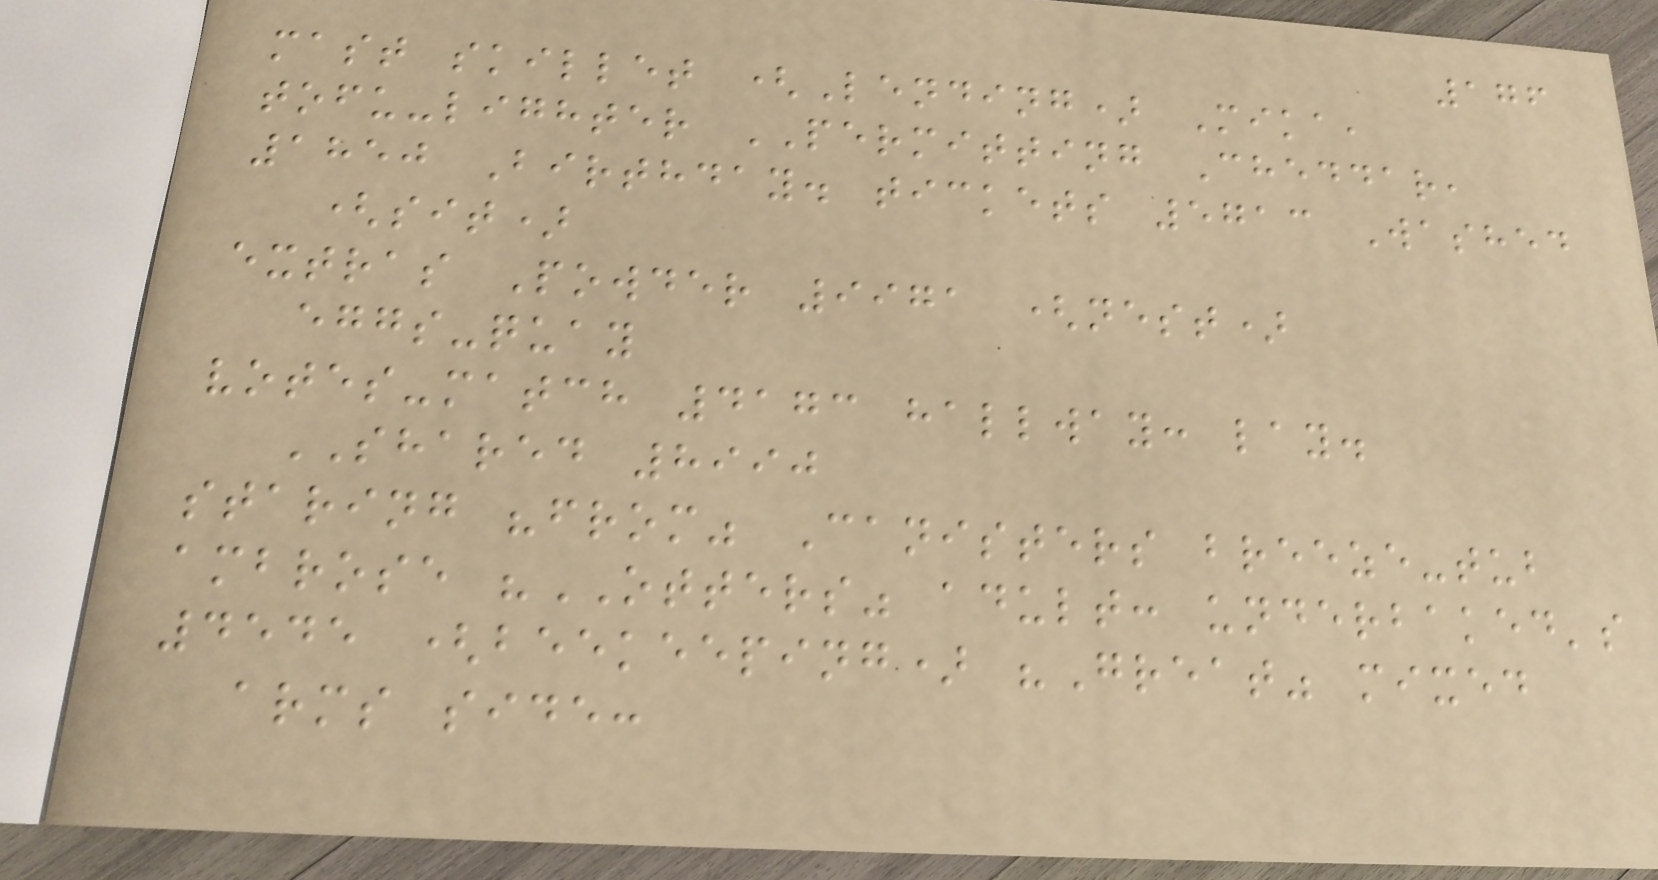176
mast skillet (Lending) Mika,
tofu-lighter PERMITTING Cheddar,
1850 Birthday. tickets 5713 Washed
(sit)
extras Powder 9971 (nest)
eggs-quay
votes-match 4173 hallway: lay.
SHARED 8990
staring "from" Canisters breeze-tub
ambrose "OTTERS" adult: underbaked's
4545 (beekeeping) "Great" mixed
arms side:
